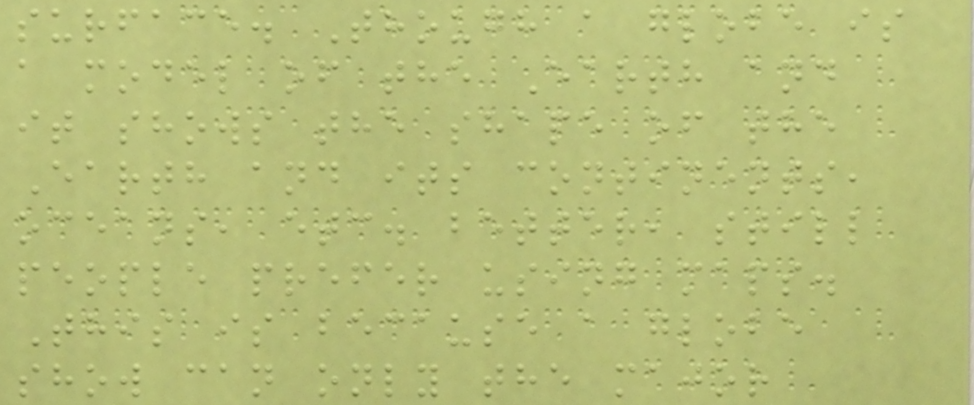surface. Though a globe is
a model of the Earth and
it shows the shape of the
Earth and its continents,
oceans, etc. better, still
people prefer using maps.
This is because a globe
show can only the major
